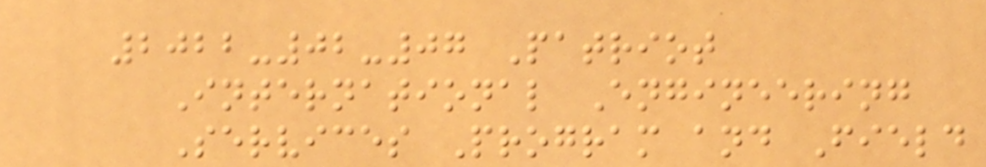2022-02-07 Patriot
International Engineering
Services Program and Field
